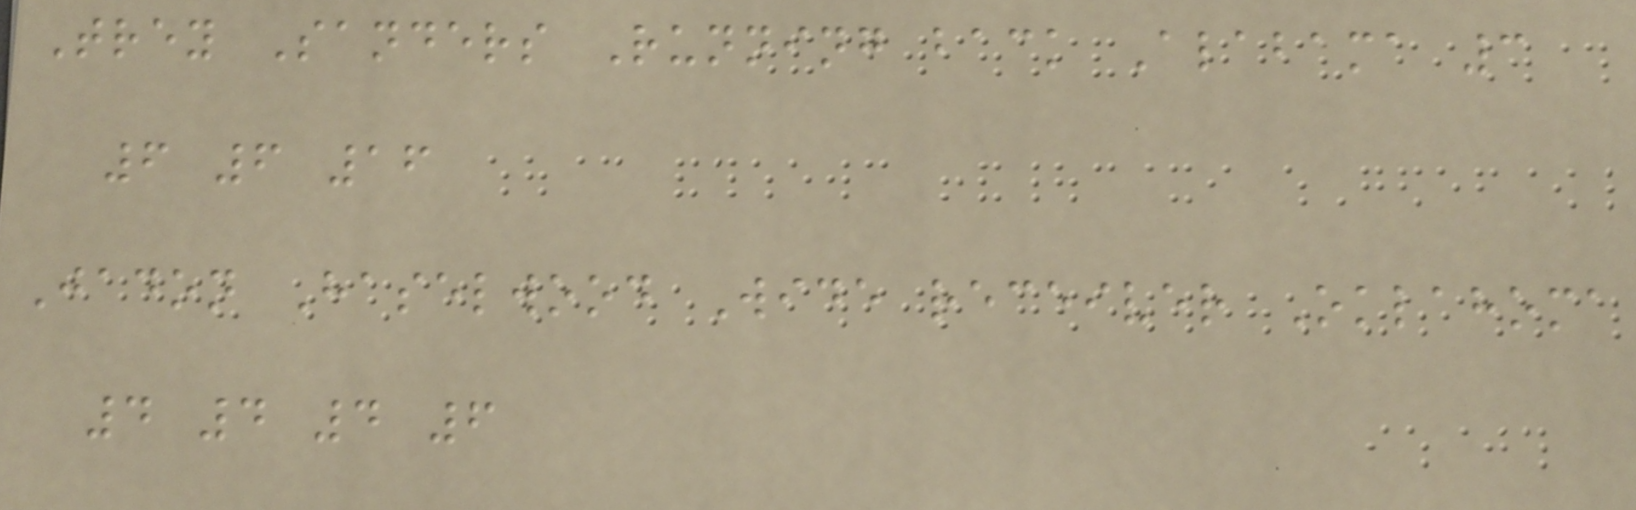Trey Sanders Running back Alabama 3
6 6 16
Jadon Haselwood Wide receiver Oklahoma
4 4 4 6
